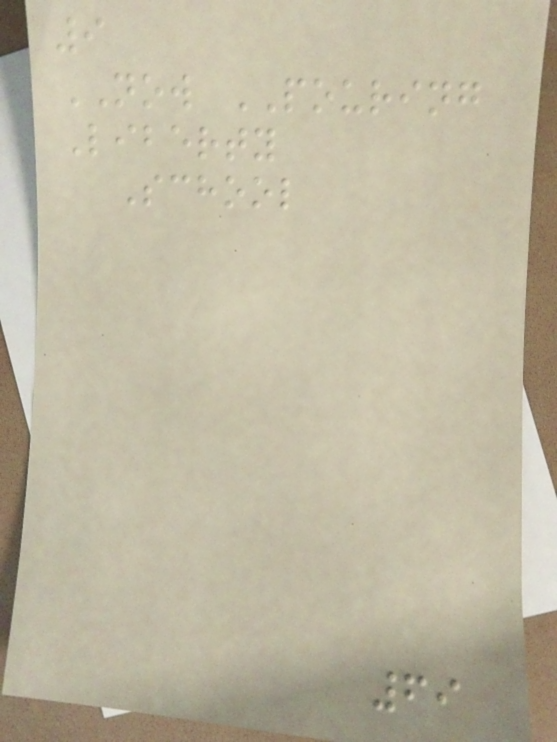9
NOW POURING
Liberty
School
69
